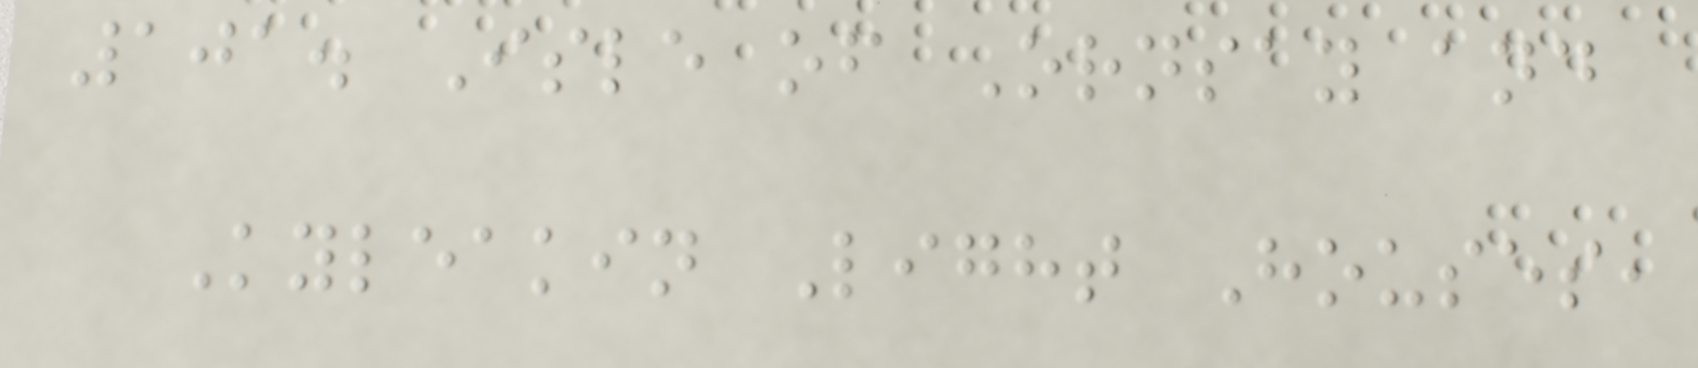101. Isle of Ornsay and
Kyleakin Light Houses,
